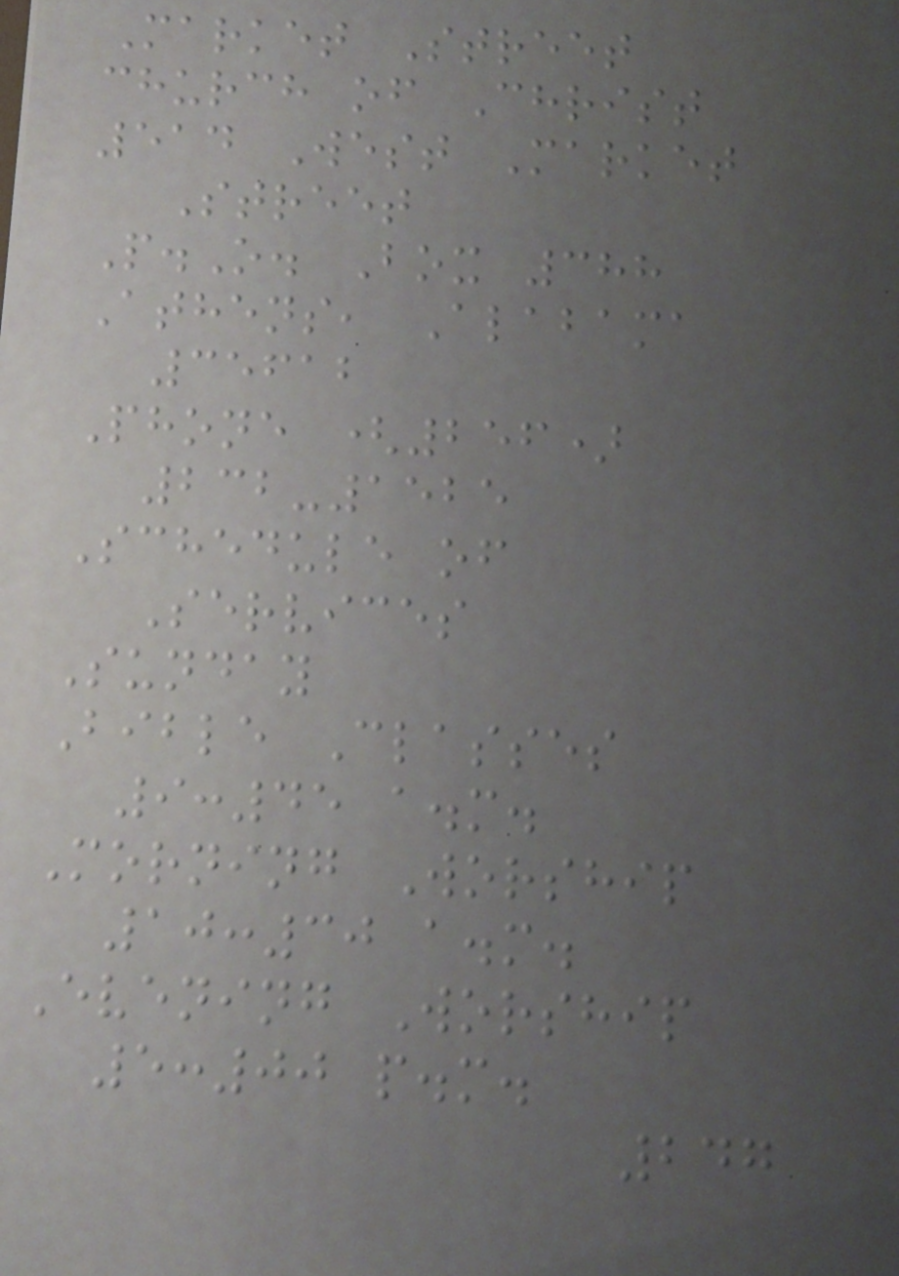Market Street
church of Christ
514 West Market
Street
P.O. Box 388
Athens, Alabama
35612
Phone (256)
232-1525
Schedule of
Services
Sunday
Bible Classes
9:45 a.m.
Morning Worship
10:30 a.m.
Evening Worship
5:00 p.m.
247
